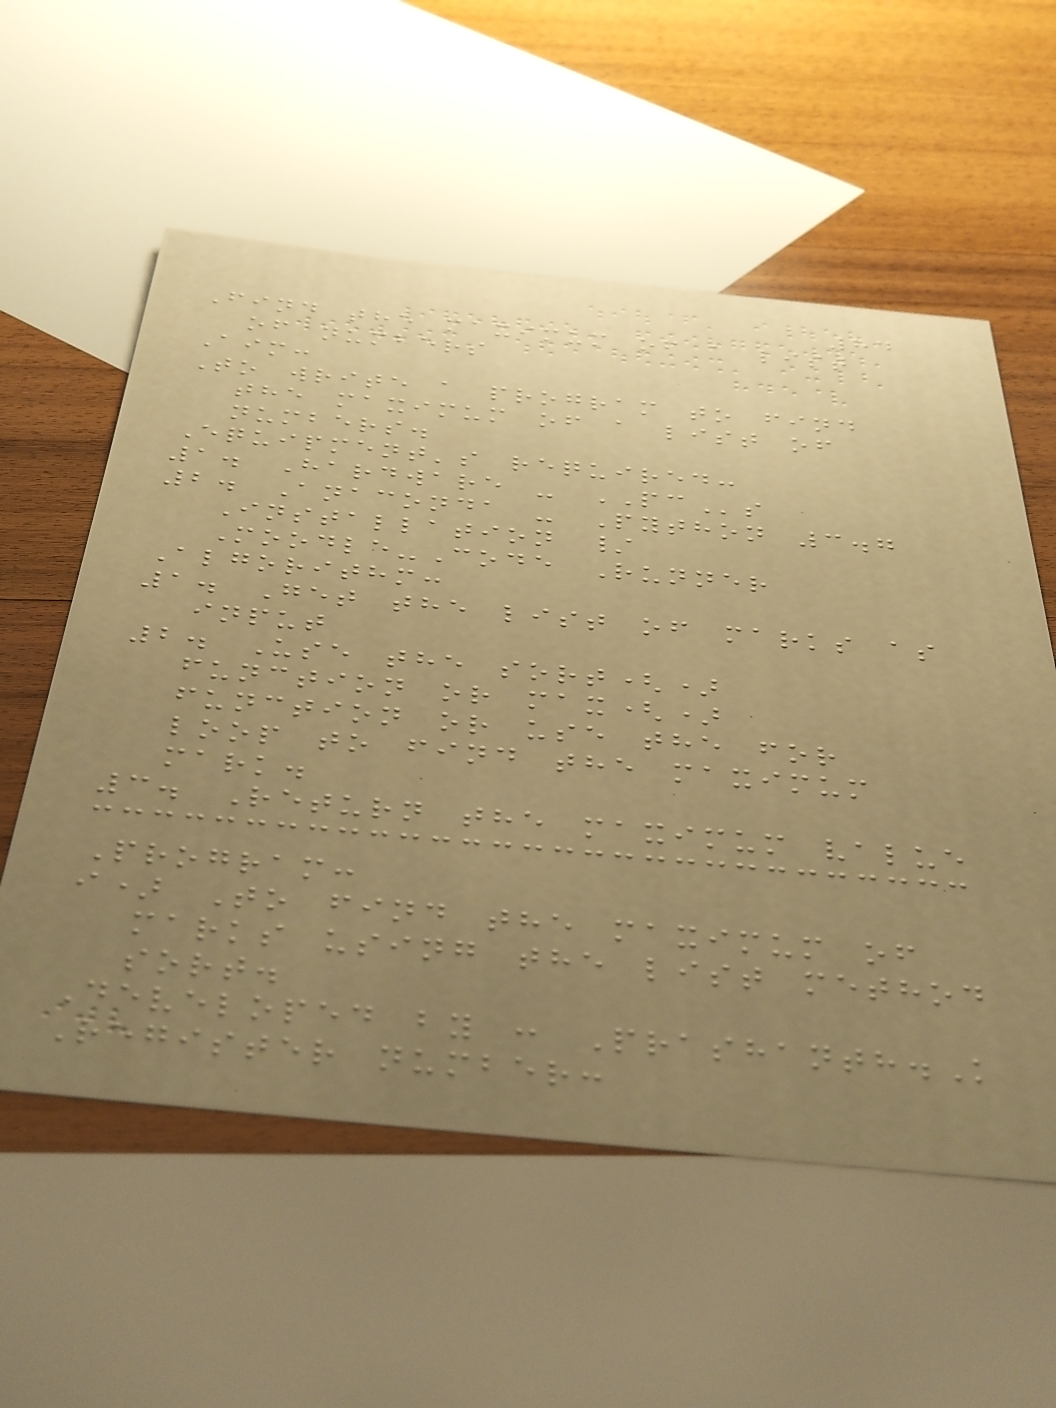84
Find the maximum of a list
of numbers
Aim:
To write a program to find
the maximum of a list of
numbers.
Equipment's required:
1. Hardware - PCs
2. Anaconda - Python 3.7
Installation /
Moodle-Code Runner
Algorithm:
1. Get the list of marks as
input
2. Use the sort()
function or max()
function or use the for
loop to find the maximum
mark.
3. Return the maximum value
Program:
i) To find the maximum of
marks using the list method
sort.
Developed by : Prashanth.K
Register number:
